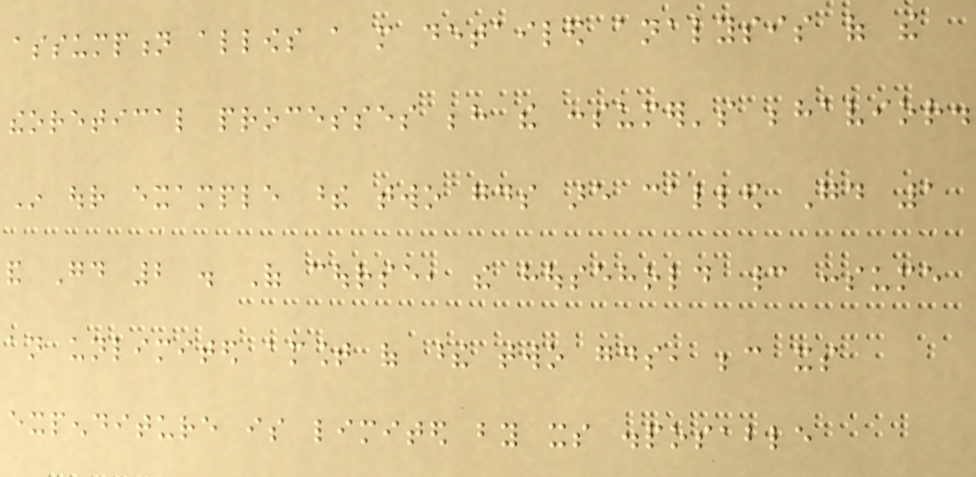assumption allows a more detailed analysis of the
theoretical processes behind the consumer's behavior.
In our example these two goods are called Good 1
and Good 2 . Of course, the household cannot consume
an unlimited amount of these two goods, because its
expenditure is limited by its disposable
